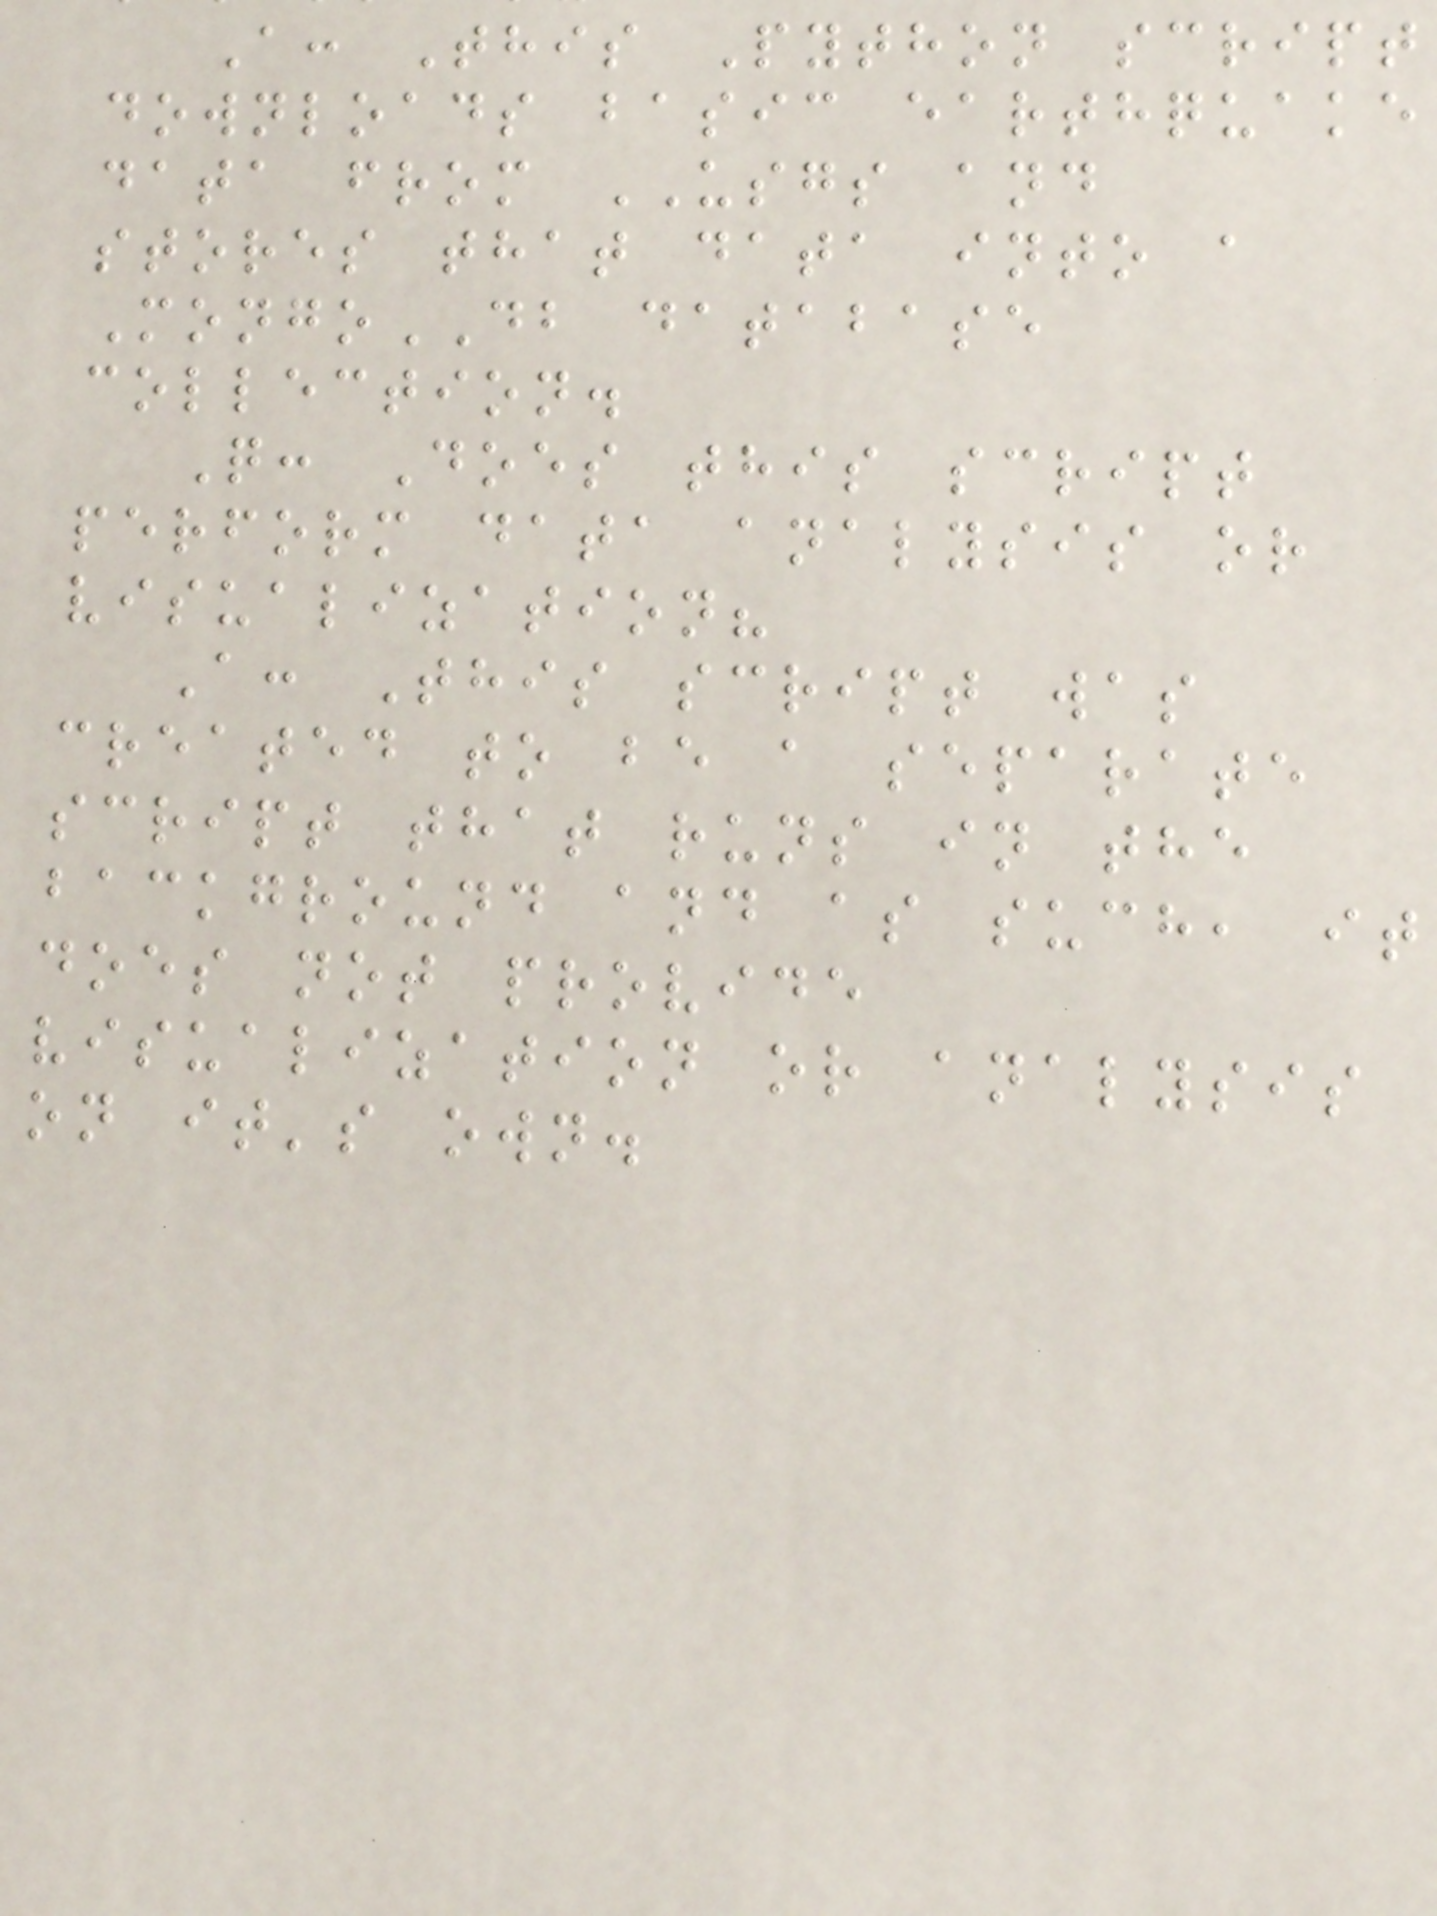A: This Python script
downloads basic earthquake
data from USGS and
stores that data into a
MongoDB database
collection.
Q: Does this script
perform data analysis or
visualization?
A: This script was
created to be a separate
script that runs in the
background and as such, it
does not provide
visualization or analysis
on it's own.
